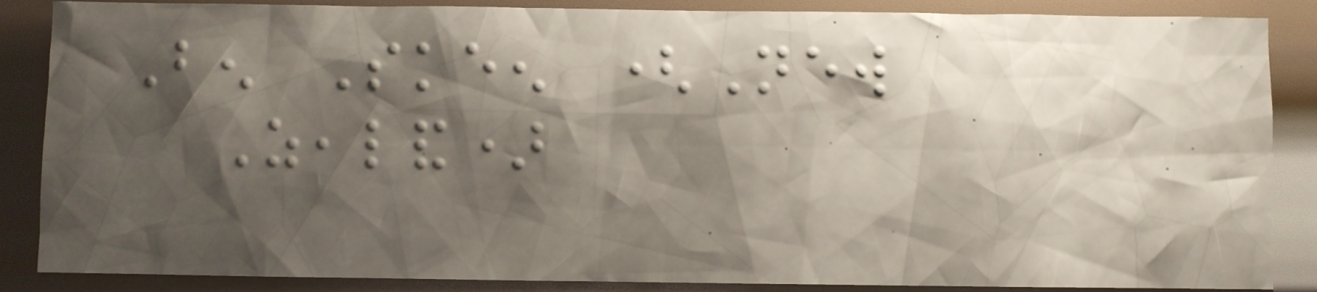Ben Skeen (New
Zealand)
